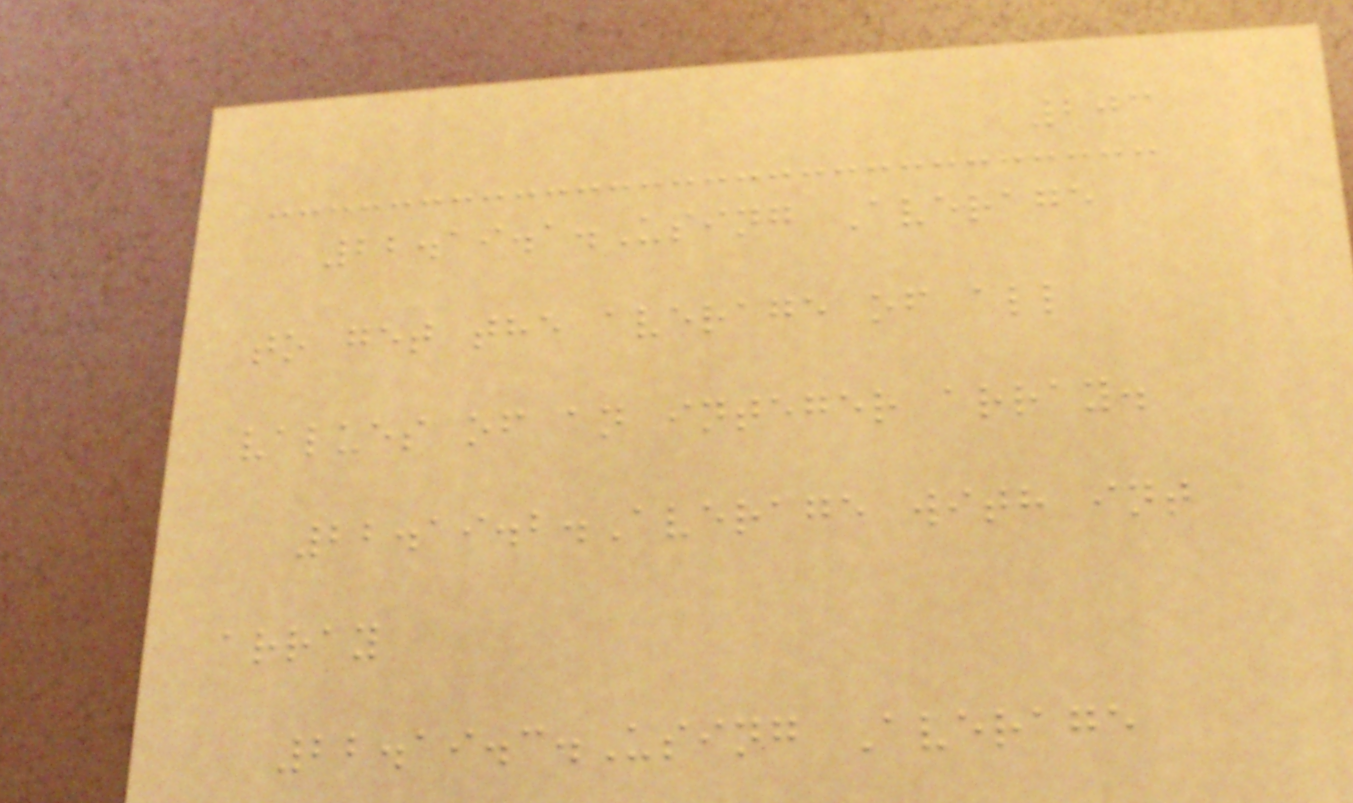203
22.19.1.Using Average
to get the average of all
values of an integer array.
22.19.2.Average with int
array
22.19.3.Using Average
